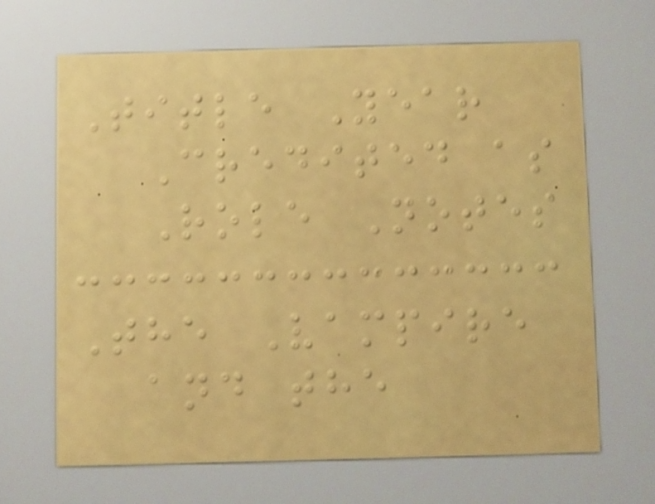Title Year
Credited as
Role Notes
The Vampire
and the
